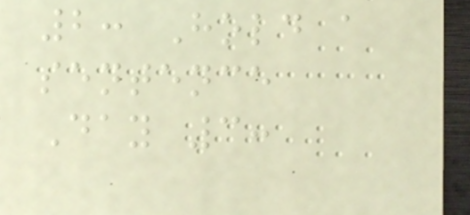2: Hold a
sentence
Day 3:
